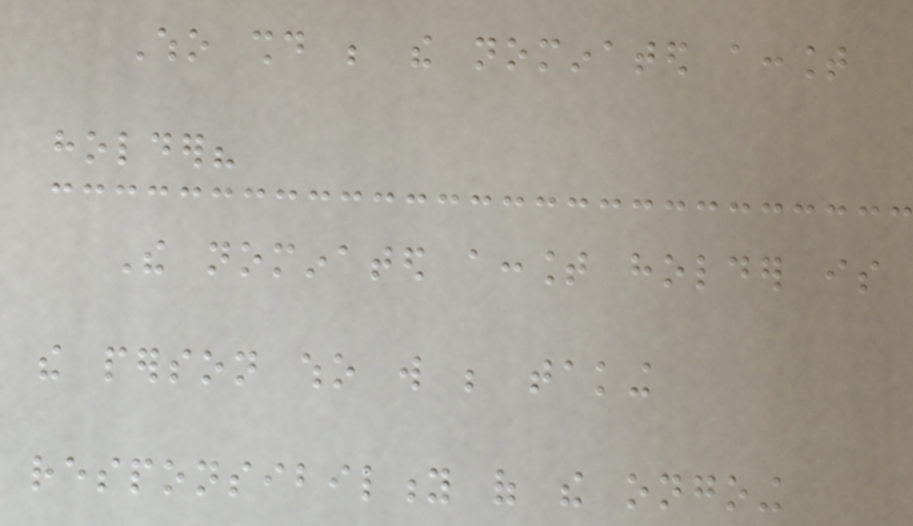Who should be the nominated account
holder?
The nominated account holder is
the person who will be taking
responsibility of the ongoing
